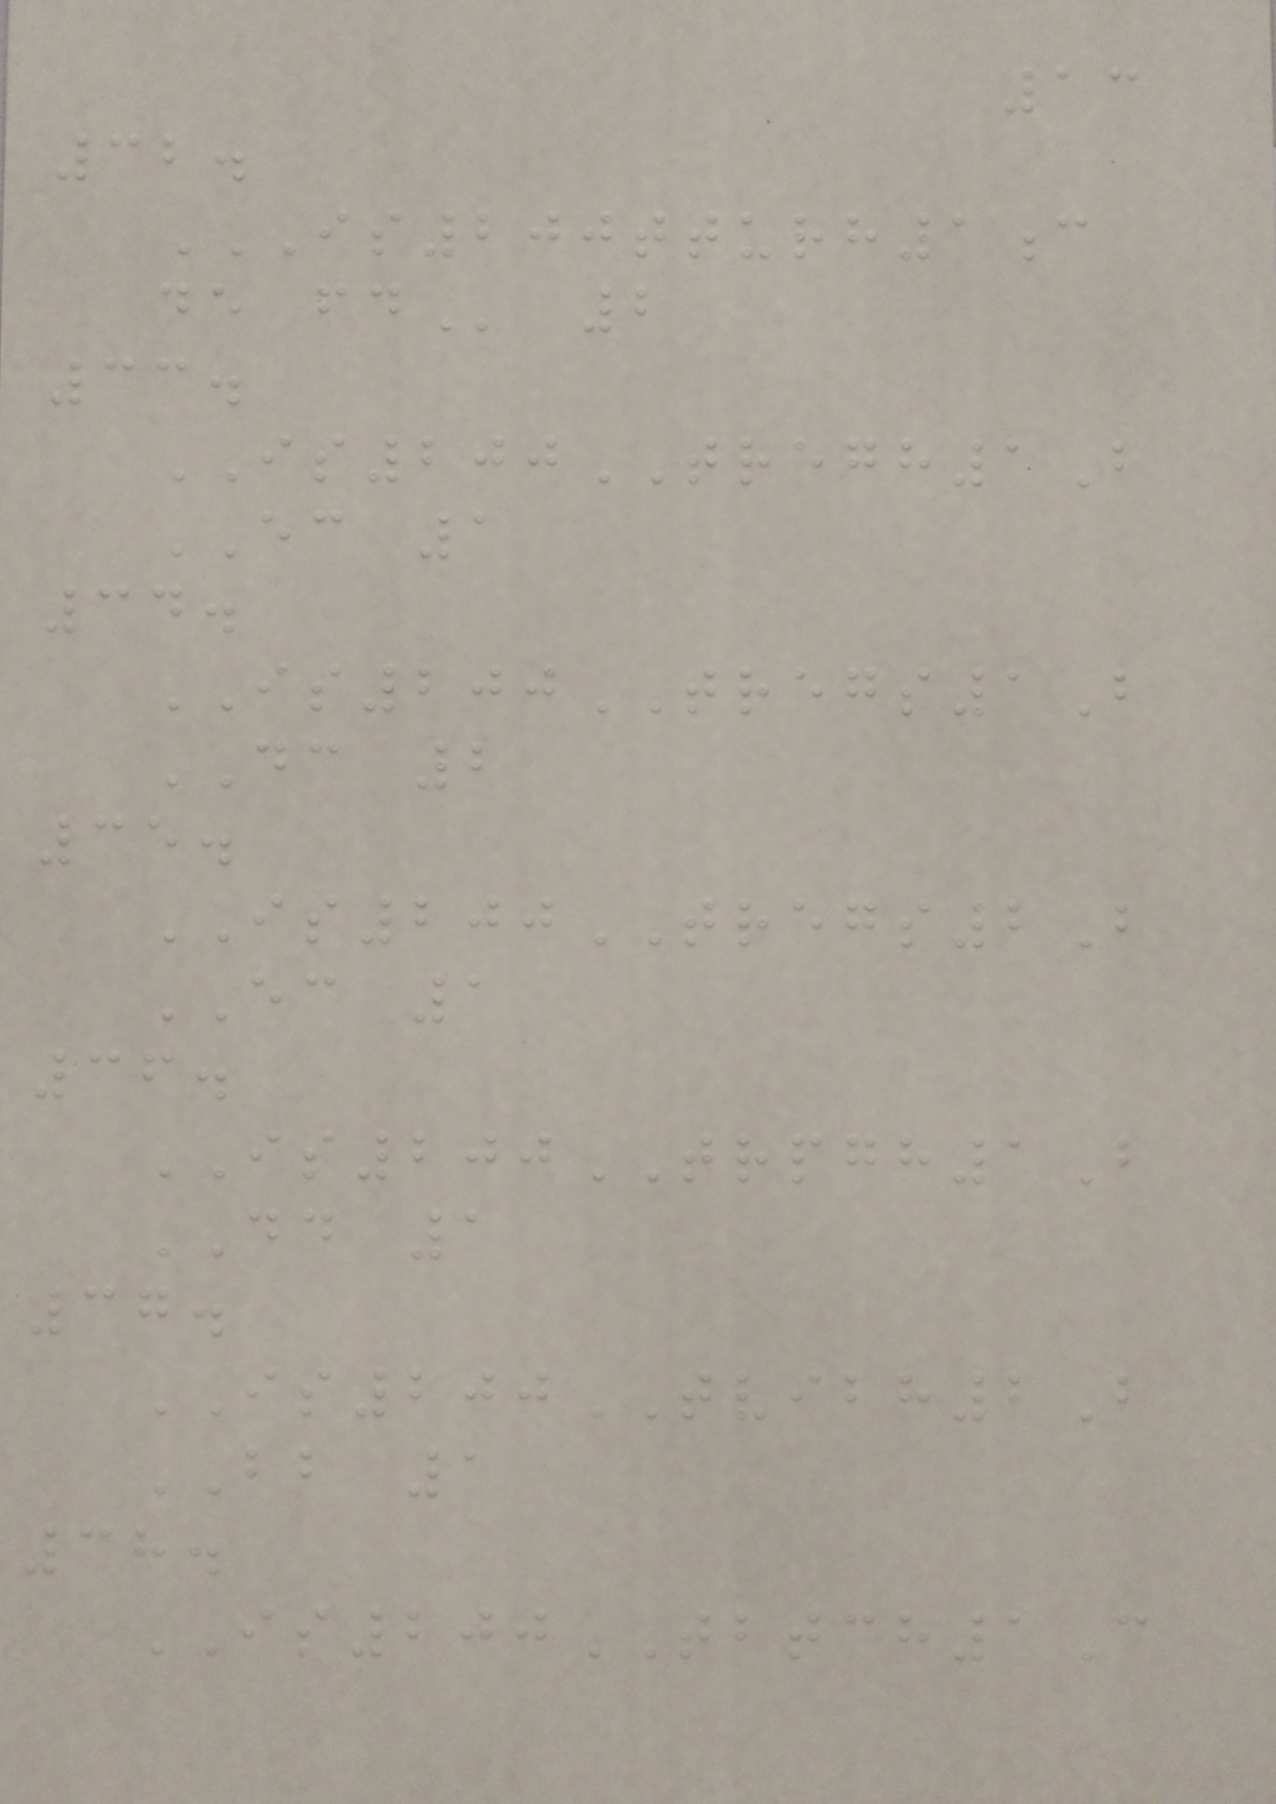13
32.
IS200TTURH1C
DE FD 2
33.
IS200TREGH1B
EC 1
34.
IS200TREGS1B
DC 2
35.
IS200TREGS2B
EC 1
36.
IS200TRPGH1B
DD 1
37.
IS200TVIBH2B
BB 1
38.
IS200TBTCH1C
